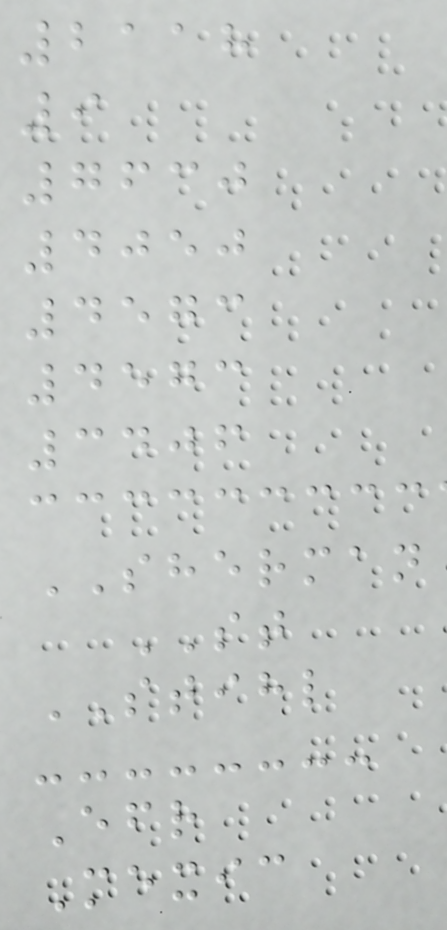2118
9
7630
4050
4573
4573
3406
SHERMAN
ST
STIHL
Efr
Mexic
